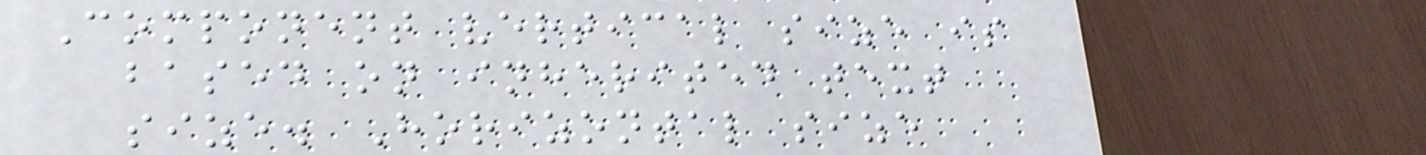Component vertical size is
based on inherited text
size. Horizontal size
